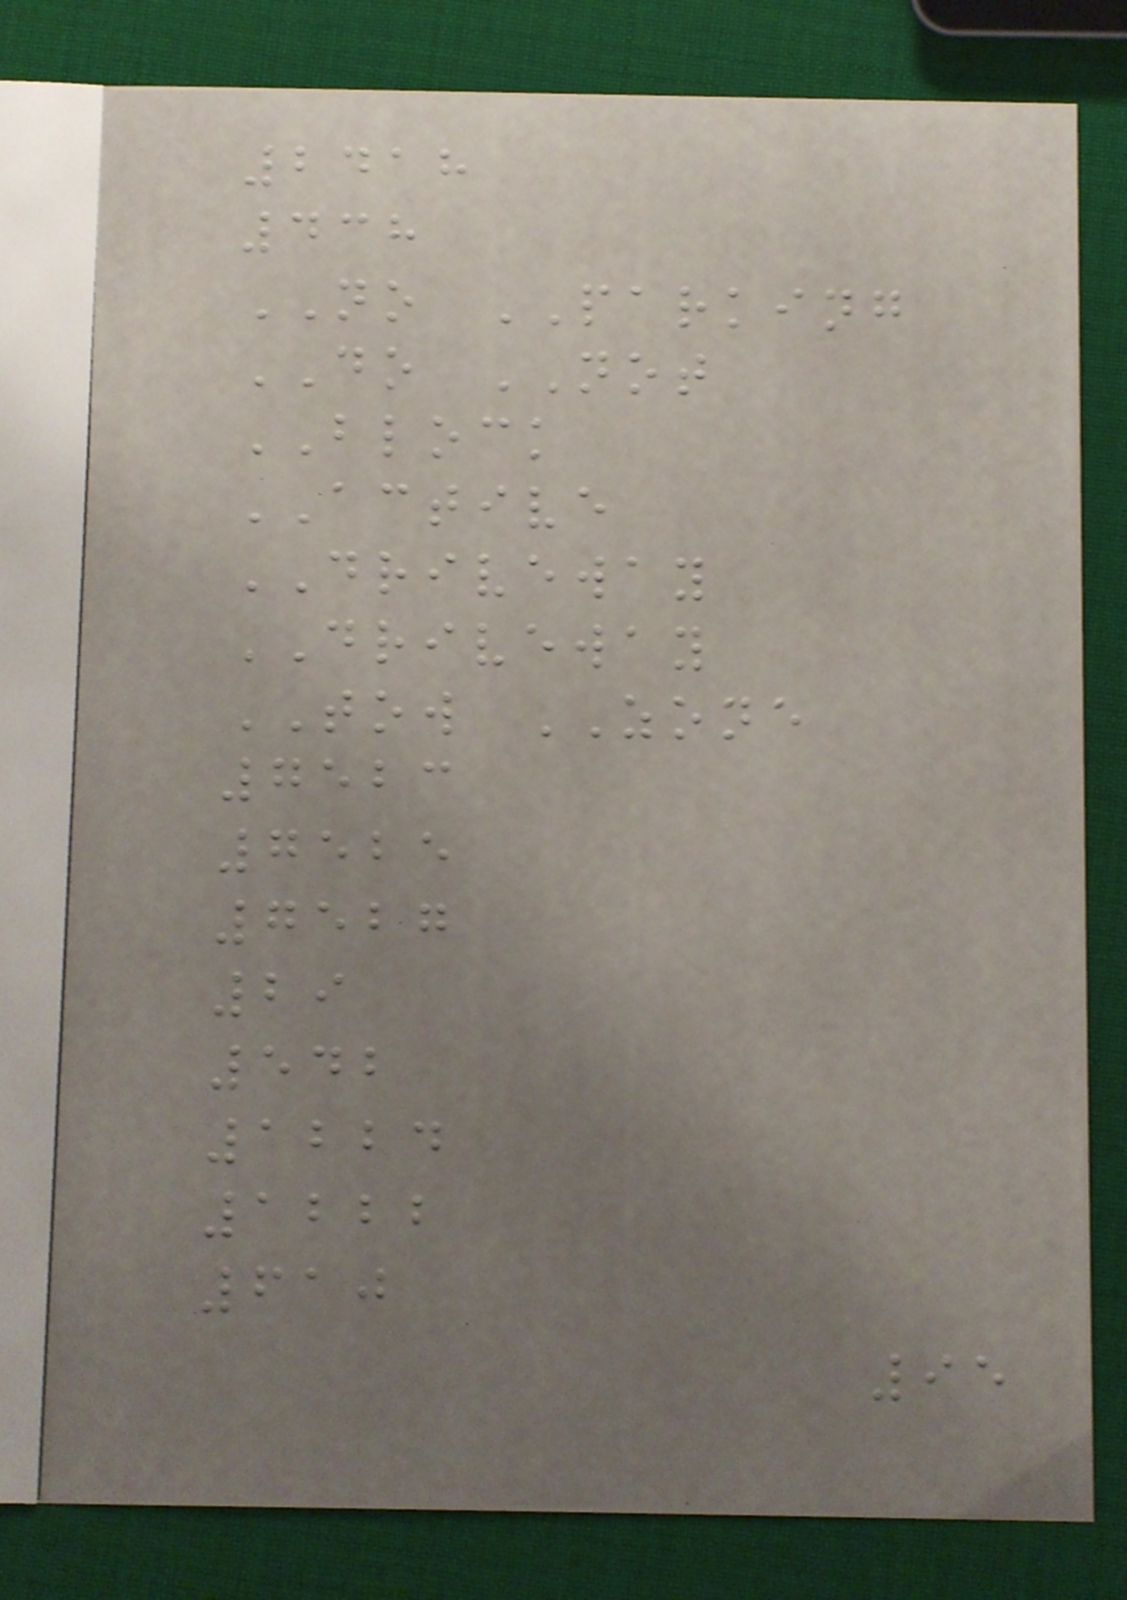2418
438
NO PARKING
DO NOT
BLOCK
ACTIVE
DRIVEWAY
DRIVEWAY
TOW ZONE
7523
7525
7527
29
542
1224
1222
610
95
